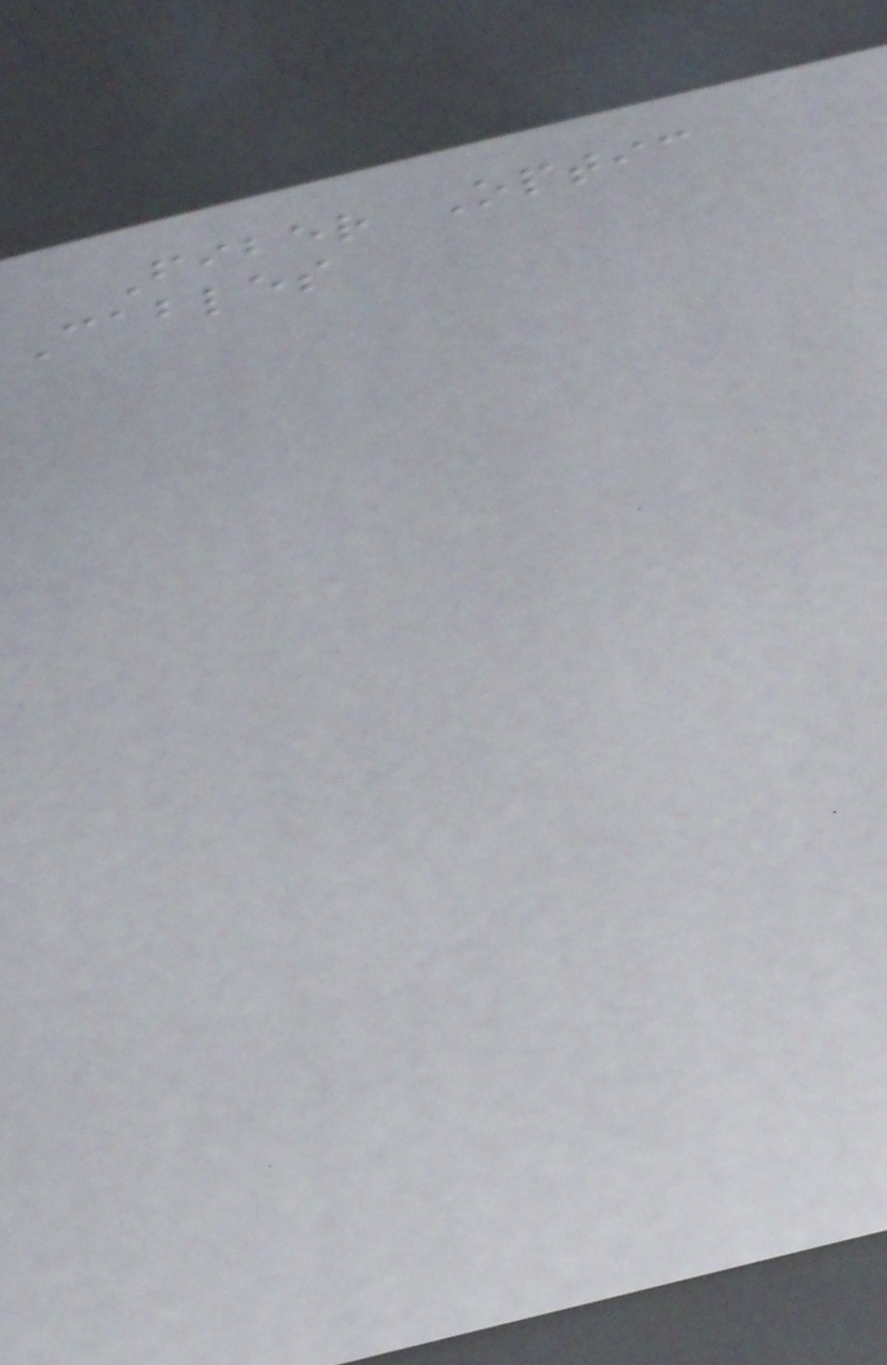Fiber Optic
Cables
